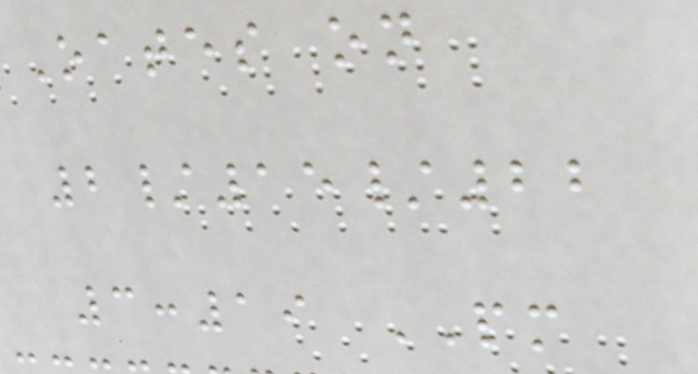Oates on
2/15/22
3:19 PM
